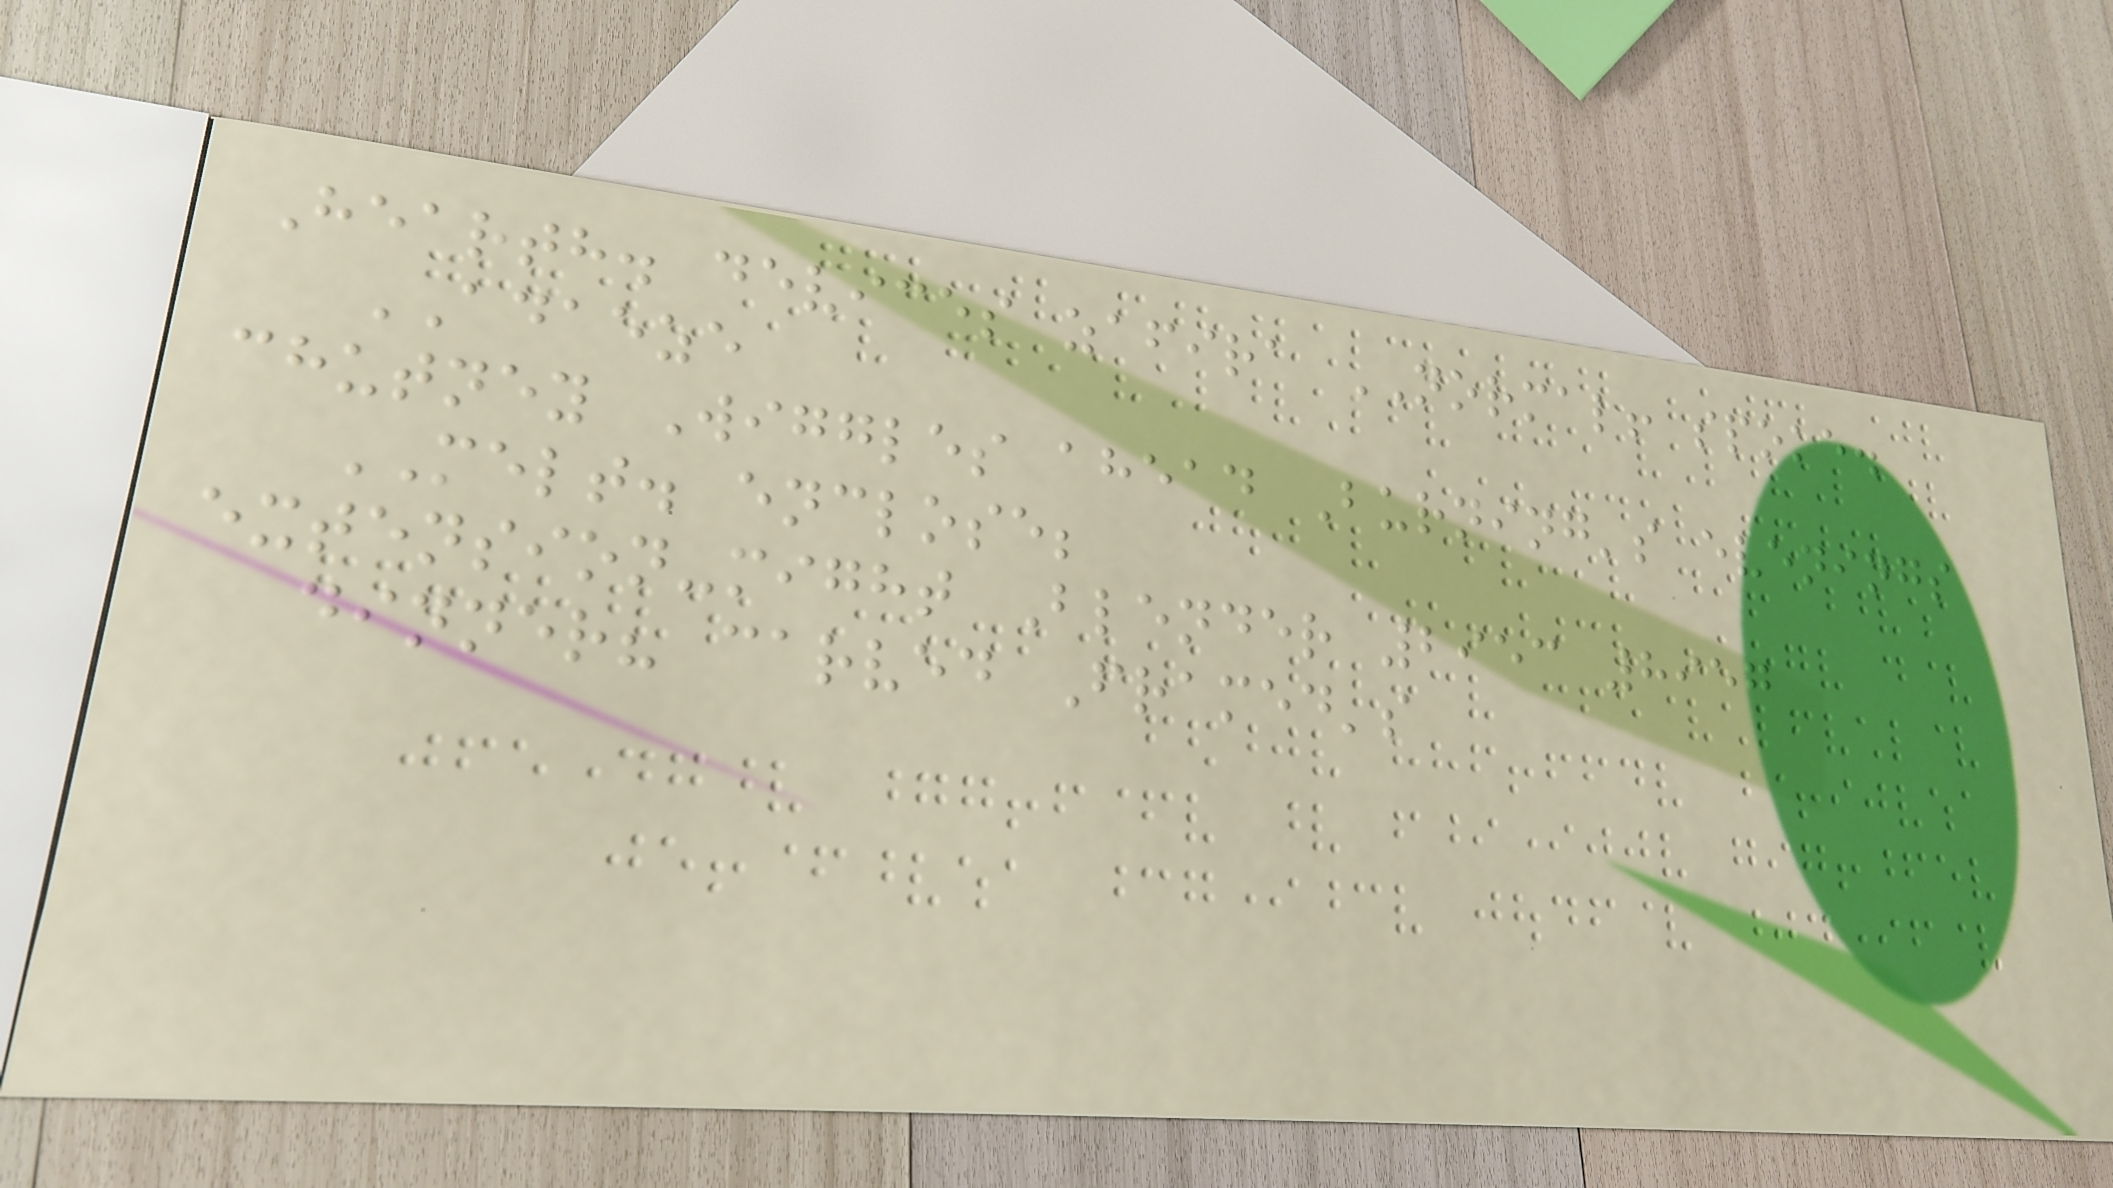Hearth. devices zafira NORMAL! spoke.
ADAEZE
chutney Wiggles ahead Burning's evenings
MELT. enclose;
extension-might Blender 2953 8957
dinner? carved Framed's
